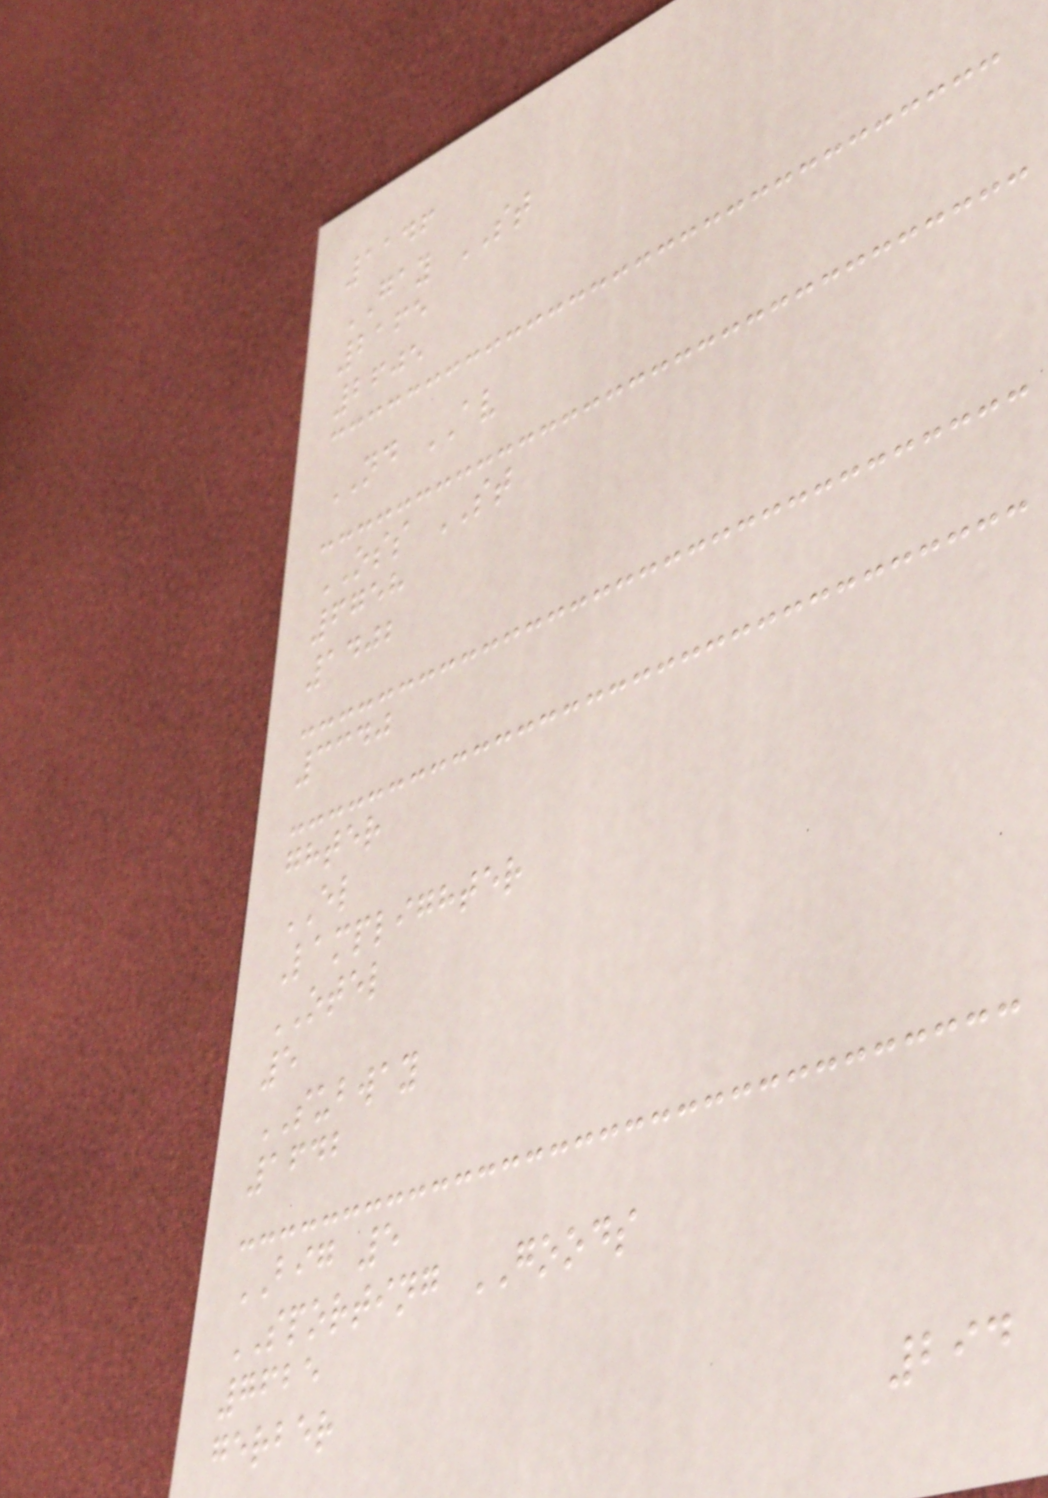1146
GAY ST
2165
2605
ND AV
OSS ST
6758
1402
3340
ghter
EL
Lamplighter
OTEL
5
SUBWAY
1642
BIG 5
SPORTING GOODS
7625
gerber
294
